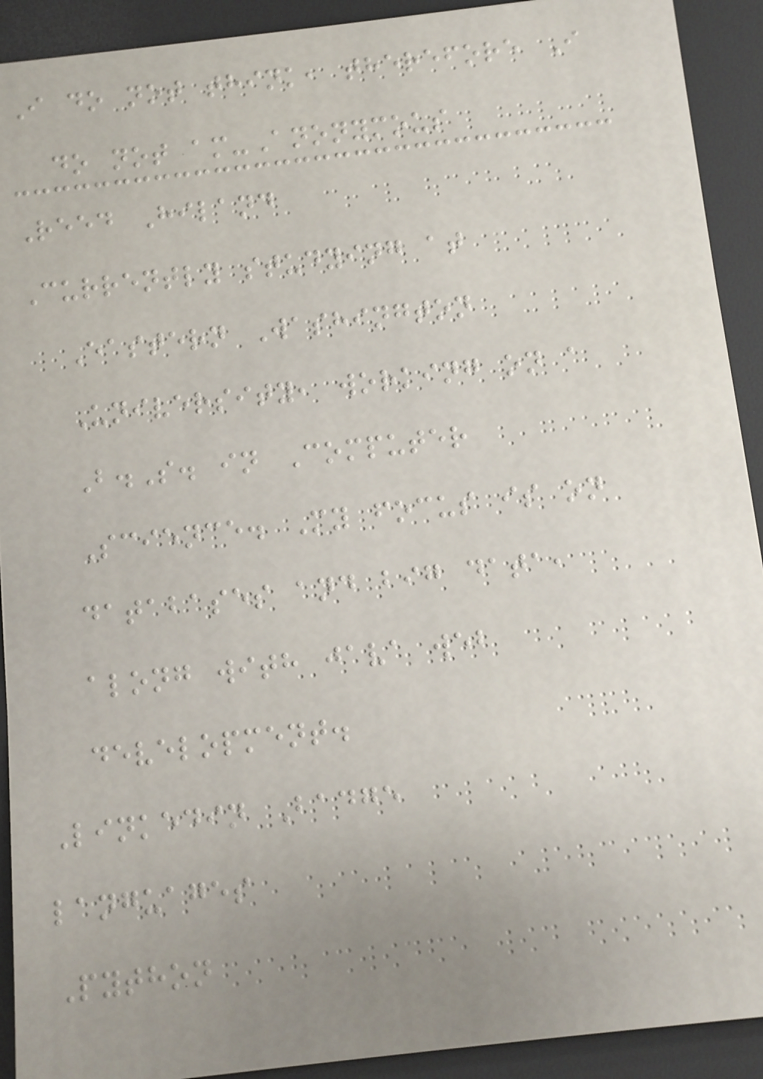I do not think, therefore I
do not am-Anonymous
Reed Hiland
Currently studying at
Eastern Washington
University, working on a
B.S. in Computer
Science. My focus is on
databases and big data,
along with java web
development.
Linkedin Badge
languages
Python
